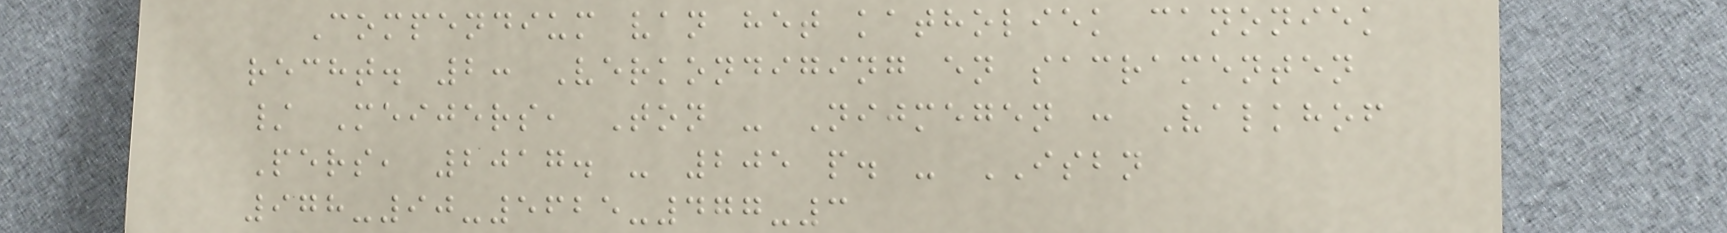Compendium van het katholiek canoniek
recht. 2: Verkondiging en sacramenten
/ Meijers, Ton - Nijmegen : Valkhof
Pers, 2017. - 205 p. - ISBN
978-90-5625-477-3
